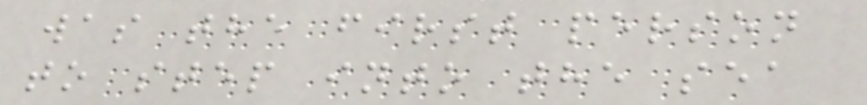was the first person
to step into the sea
